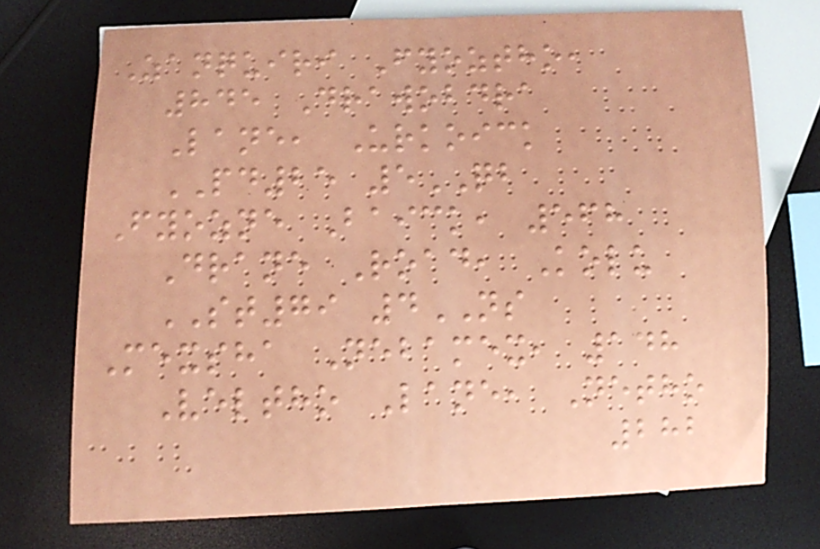Zanquiri Fyoztho,
845 Drawobdra
Lane, Urkoick
PD25 5QB
Fyozne Baick, 568
Drane Road, Kolu
ST79 4NS
Mexsha Nebamex, 148
Veltho Lane, Netho
282
